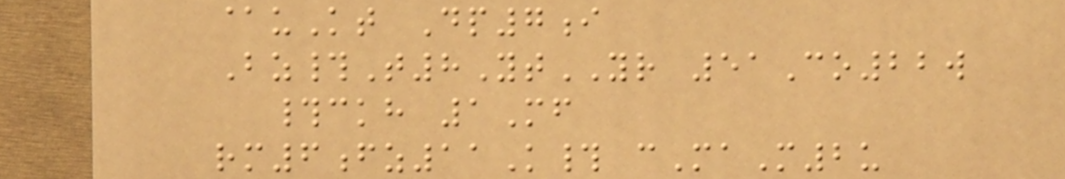@uKt Dp7i
Bz#T8YtYR 51Co22w
#ckh 1Mf
rm6fz11K# cMaM2u
